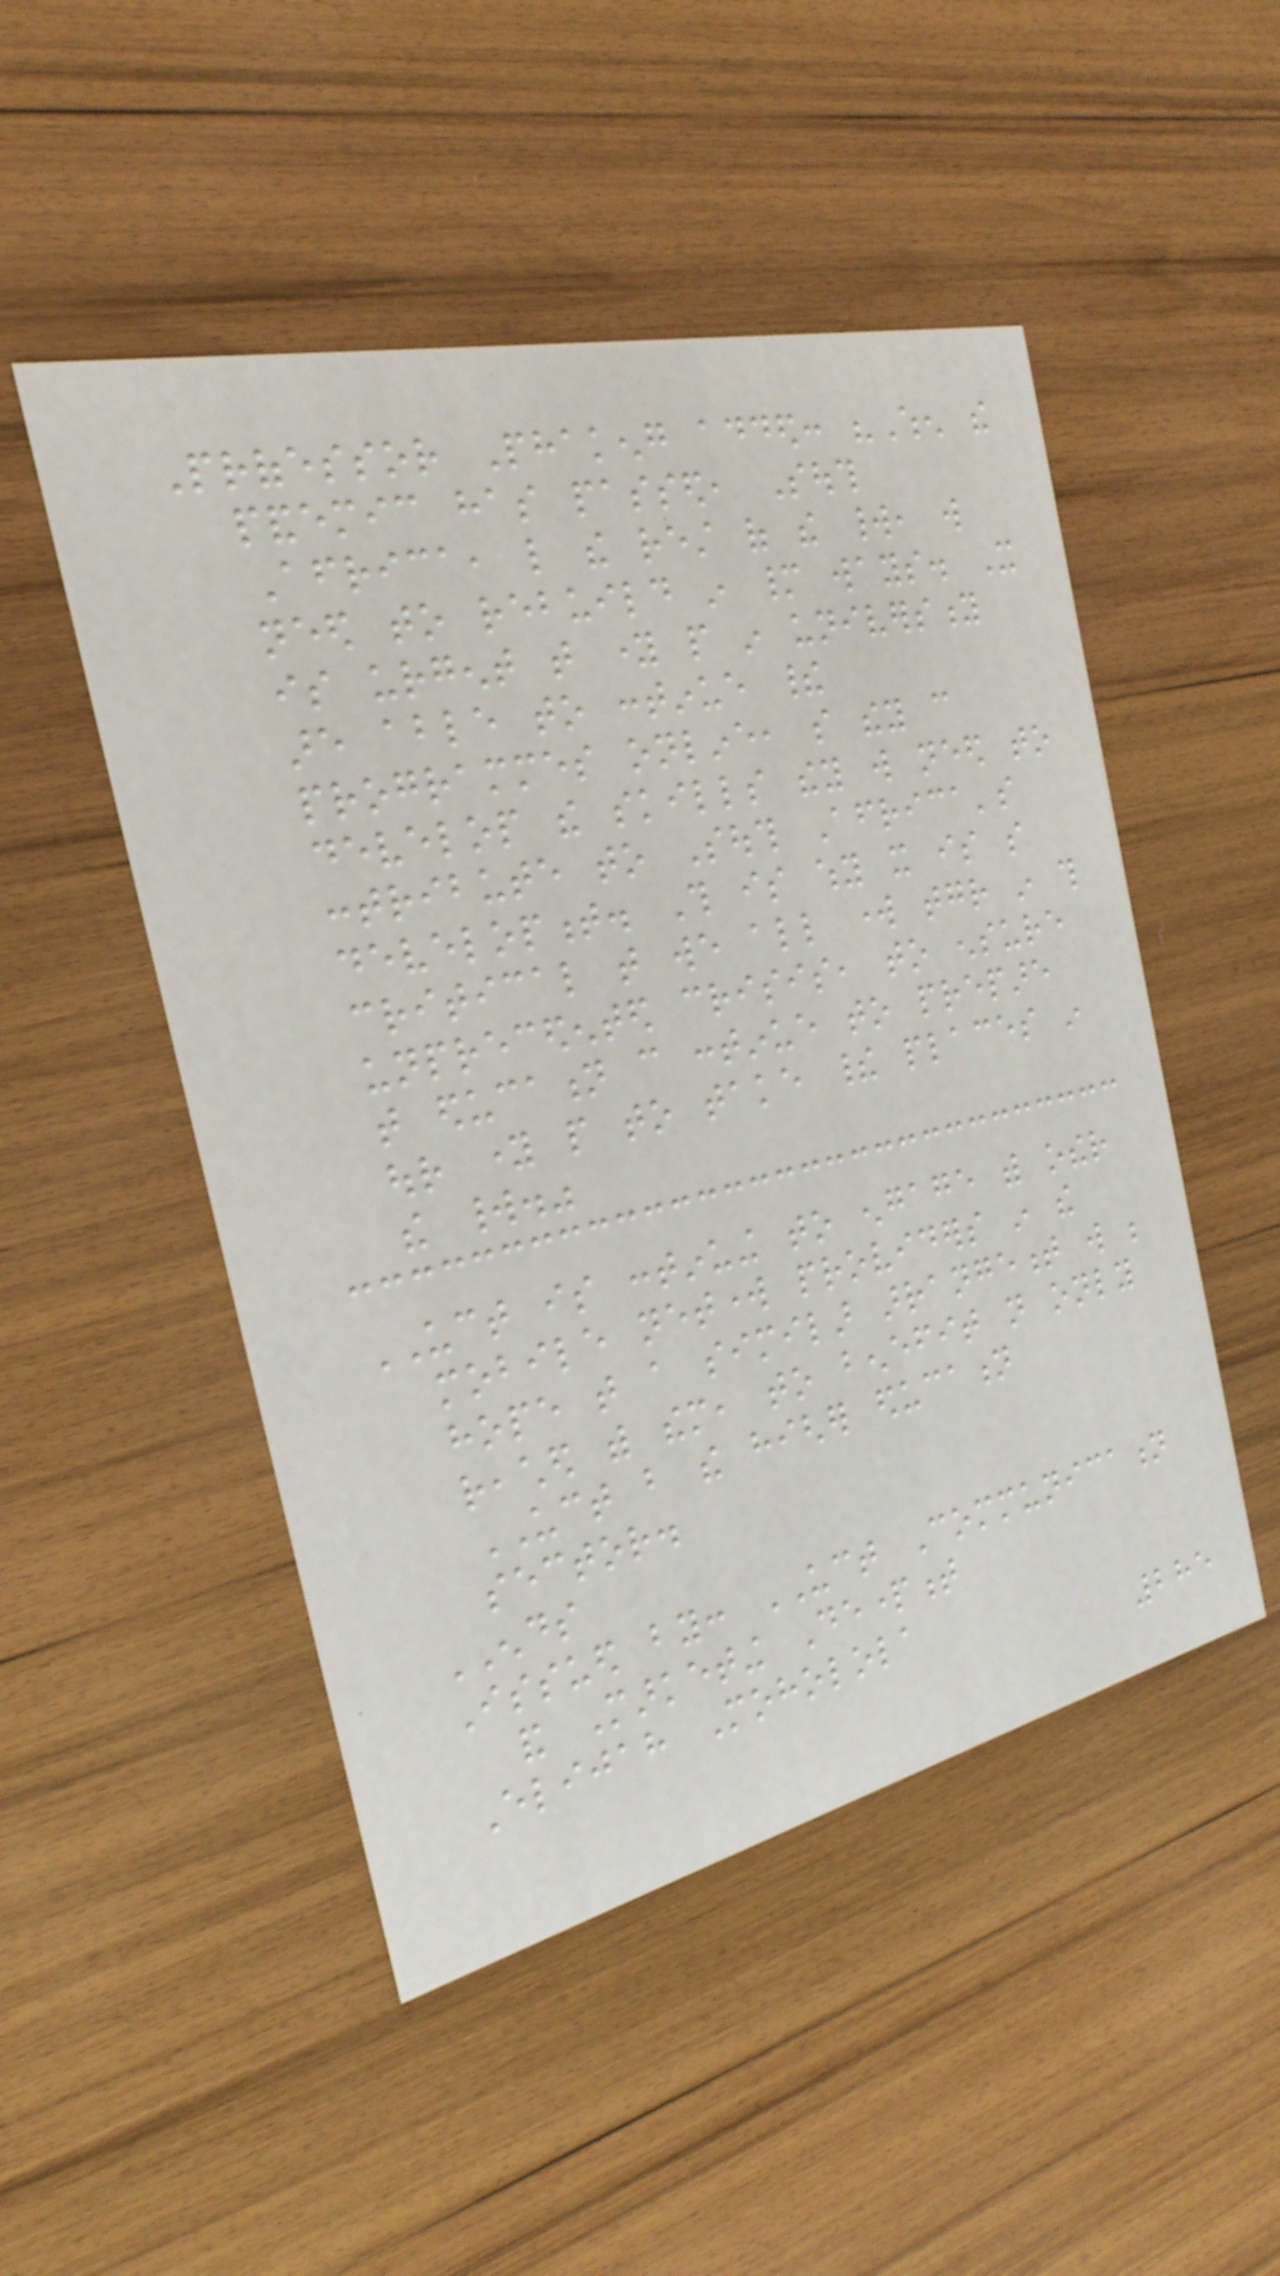Professor Phakeng added: "When the
pandemic has passed, South
Africa, like the rest of the world, will
need to rebuild in many ways. It
is urgent that young people in university
are able to continue their
programmes online, so they can
develop the skills they will need to
contribute to South Africa's
development. This is why it is so
critical that we all work together in this
unprecedented crisis, to ensure
that education can continue to prepare
our young people to take their places in
the world."
UCT is continuing to engage with other
mobile network providers in the
hope that a similar arrangement will be
reached with them, to benefit not only
UCT but the higher education
sector.
ENDS
Issued by: UCT Communication
and Marketing Department
Elijah Moholola
285
